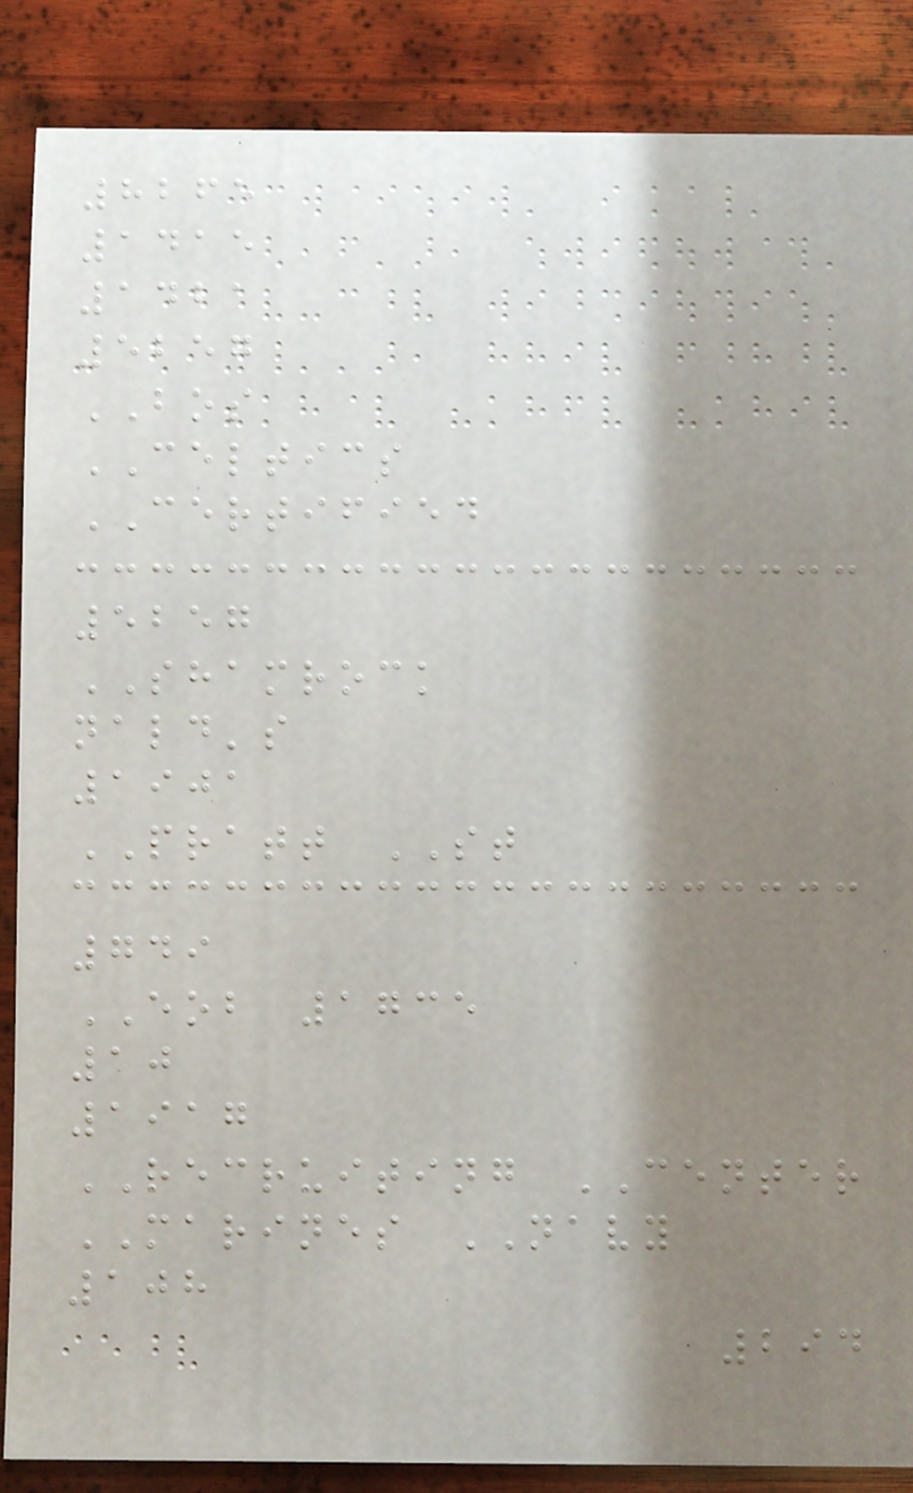8265
1415
1421
5257
BOS
CELTICS
CERTIFIED
5257
SHAMROCK
nald's
1901
PRATT ST
749
EOB 1735
10
1917
RECRUITING CENTER
MARINES NAVY
108
294
